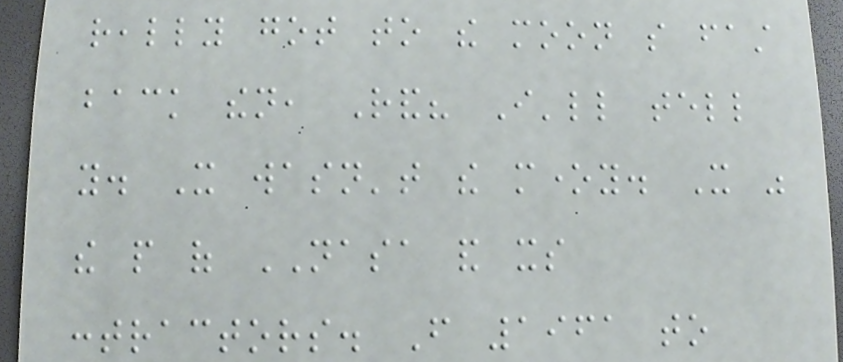really got to the moon so fast
back then, Rand? I'll tell
you. It wasn't the money. It was
the people of NASA and its
contractors. From 1961 to
